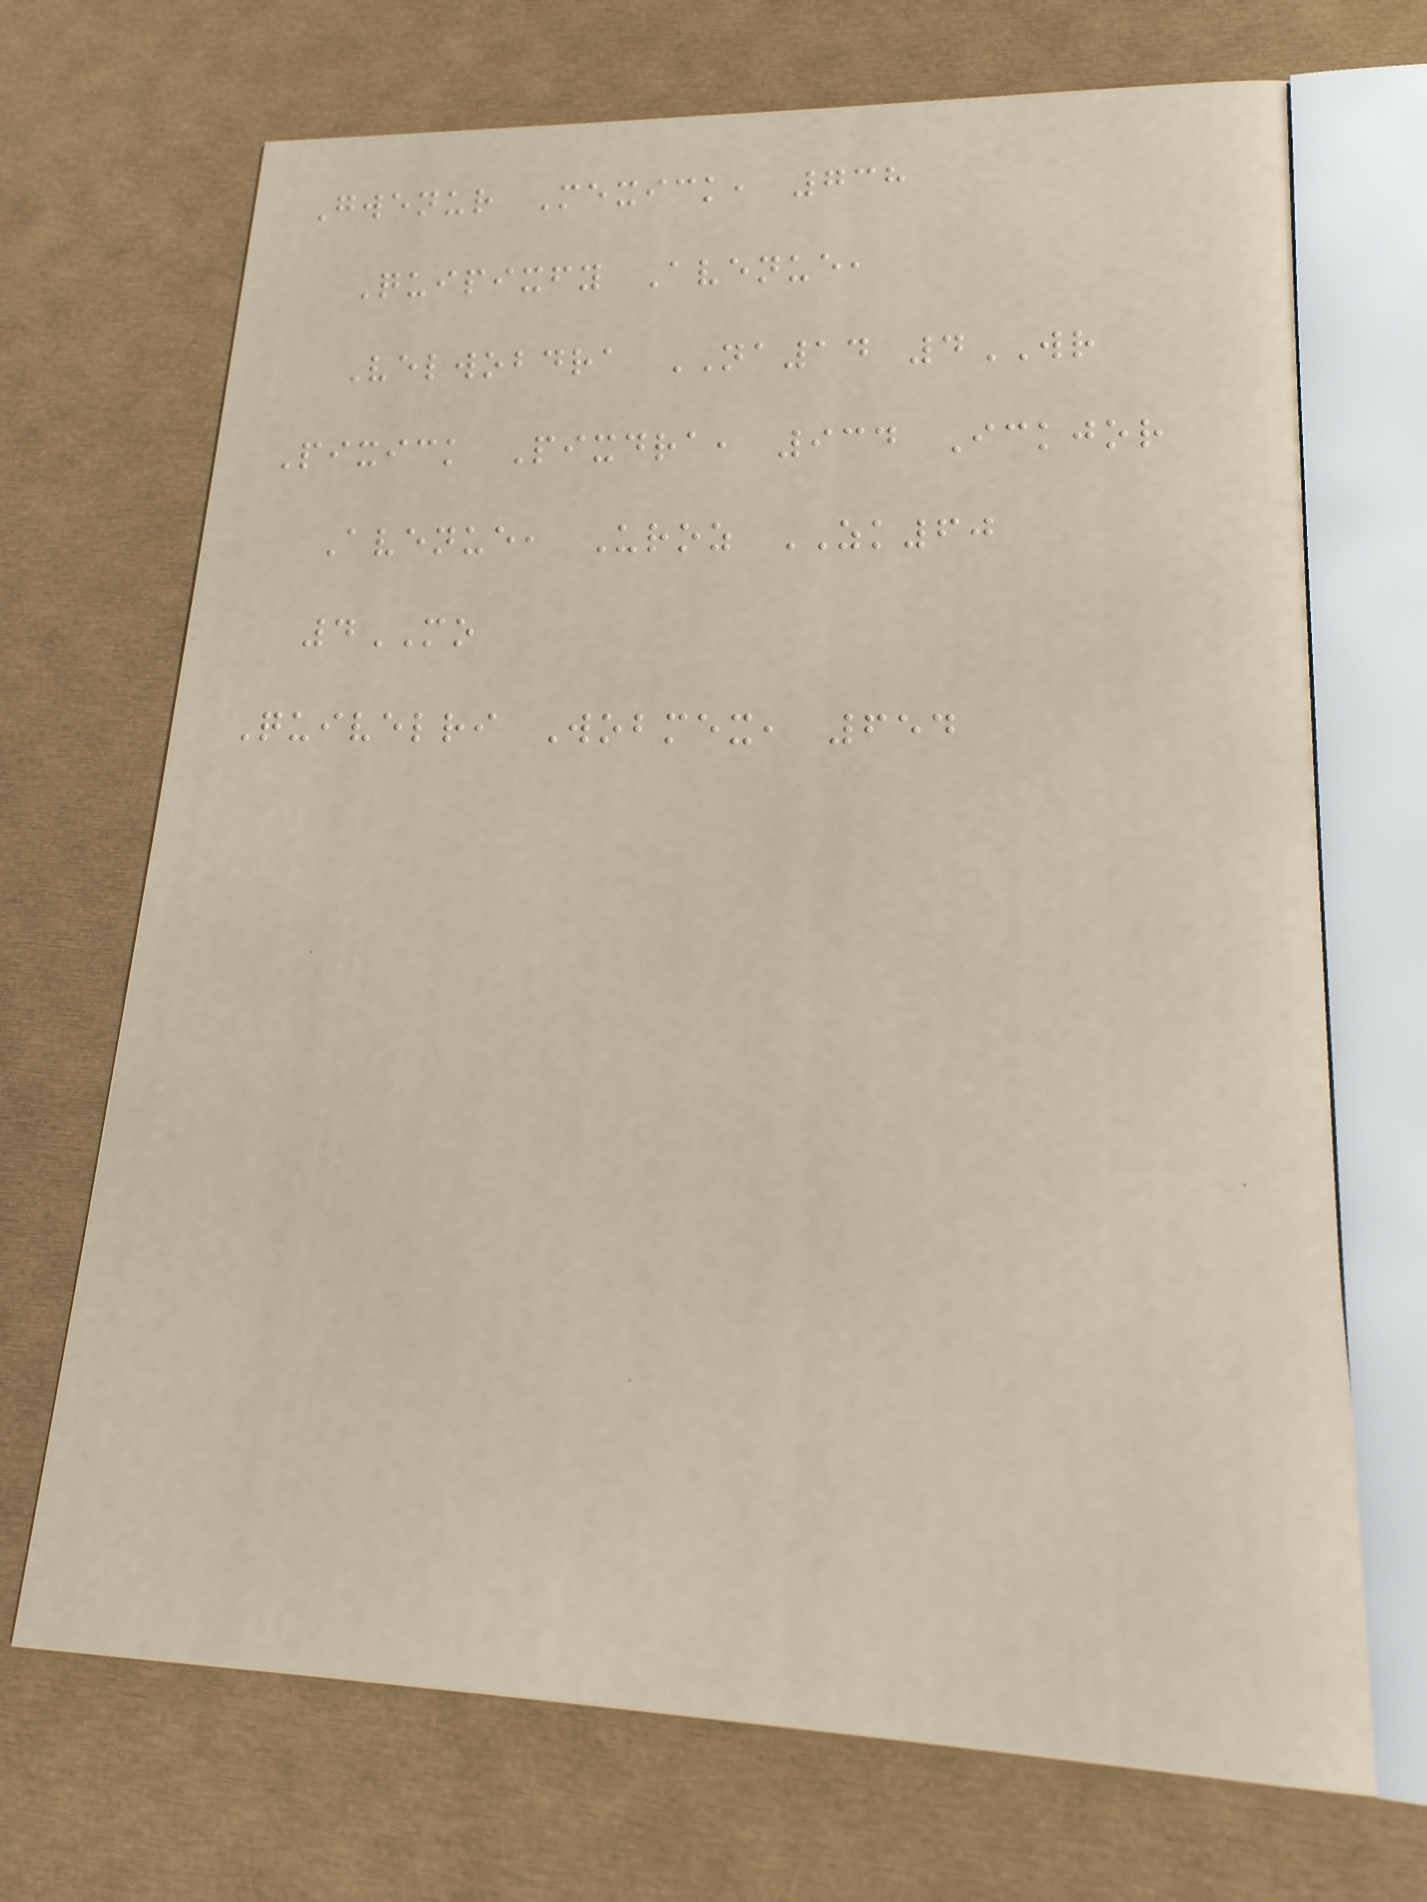Gwenur Mexick, 738
Quipixfy Avenue,
Velwobdra NA14 4WR
Pixick Pixdra, 934 Ickjor
Avenue, Uroz ZK60
4MO
Quivelri Wobmex, 654
